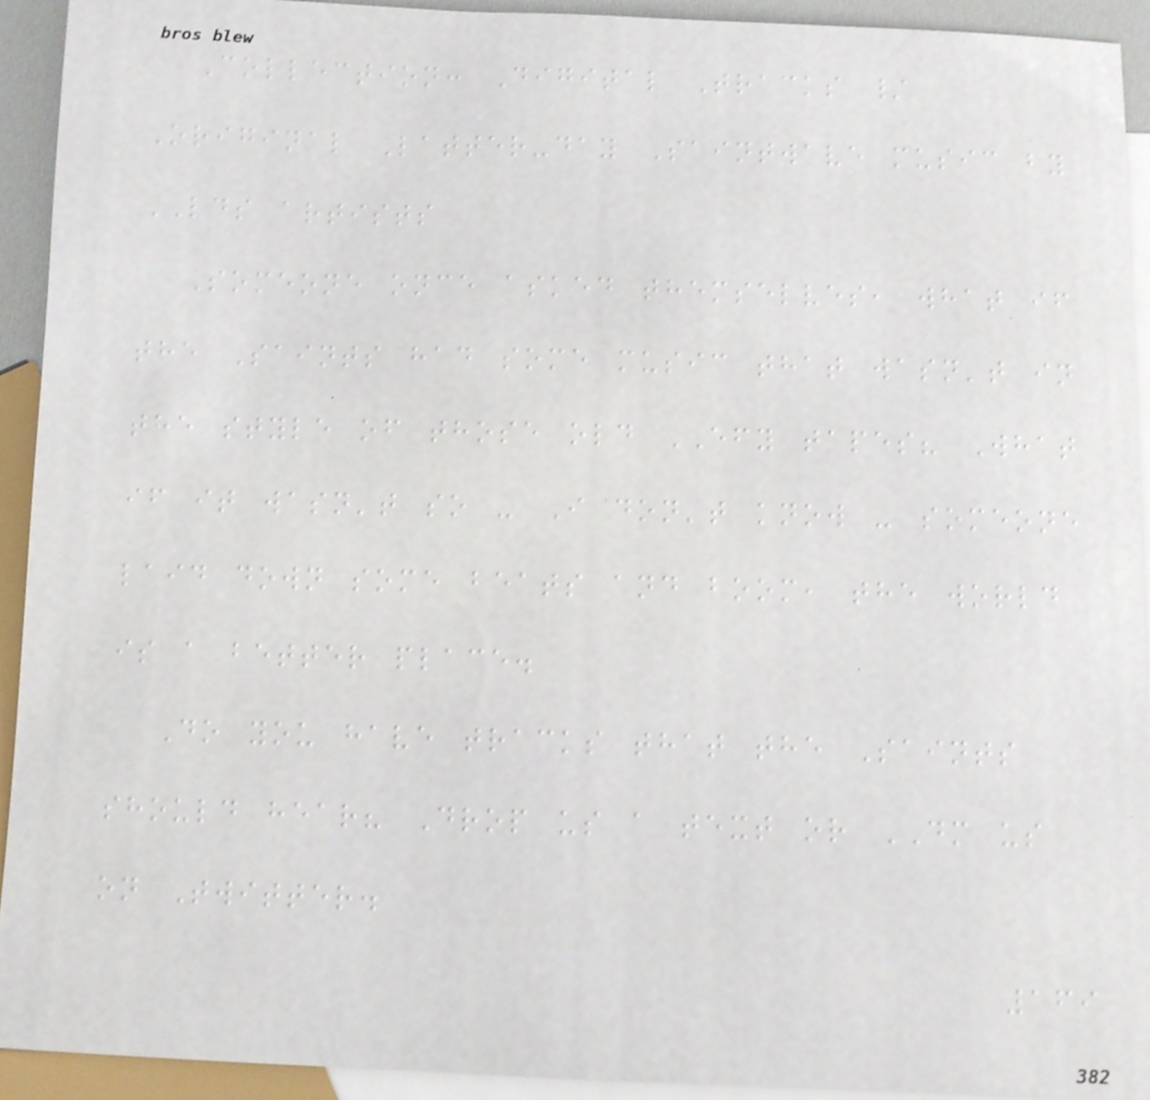Collection: Digital Tracks /
Original Latter-day Saintwave music by
LDS artists
Someone once asked themselves, what if
the Saints had some music that wasn't in
the style of those old EFY tapes? What
if it wasn't so - I don't know - someone
laid down some beats and boom, the world
is a better place.
Do you have tracks that the Saints
should hear? Drop us a text or DM us
on Twitter.
169
